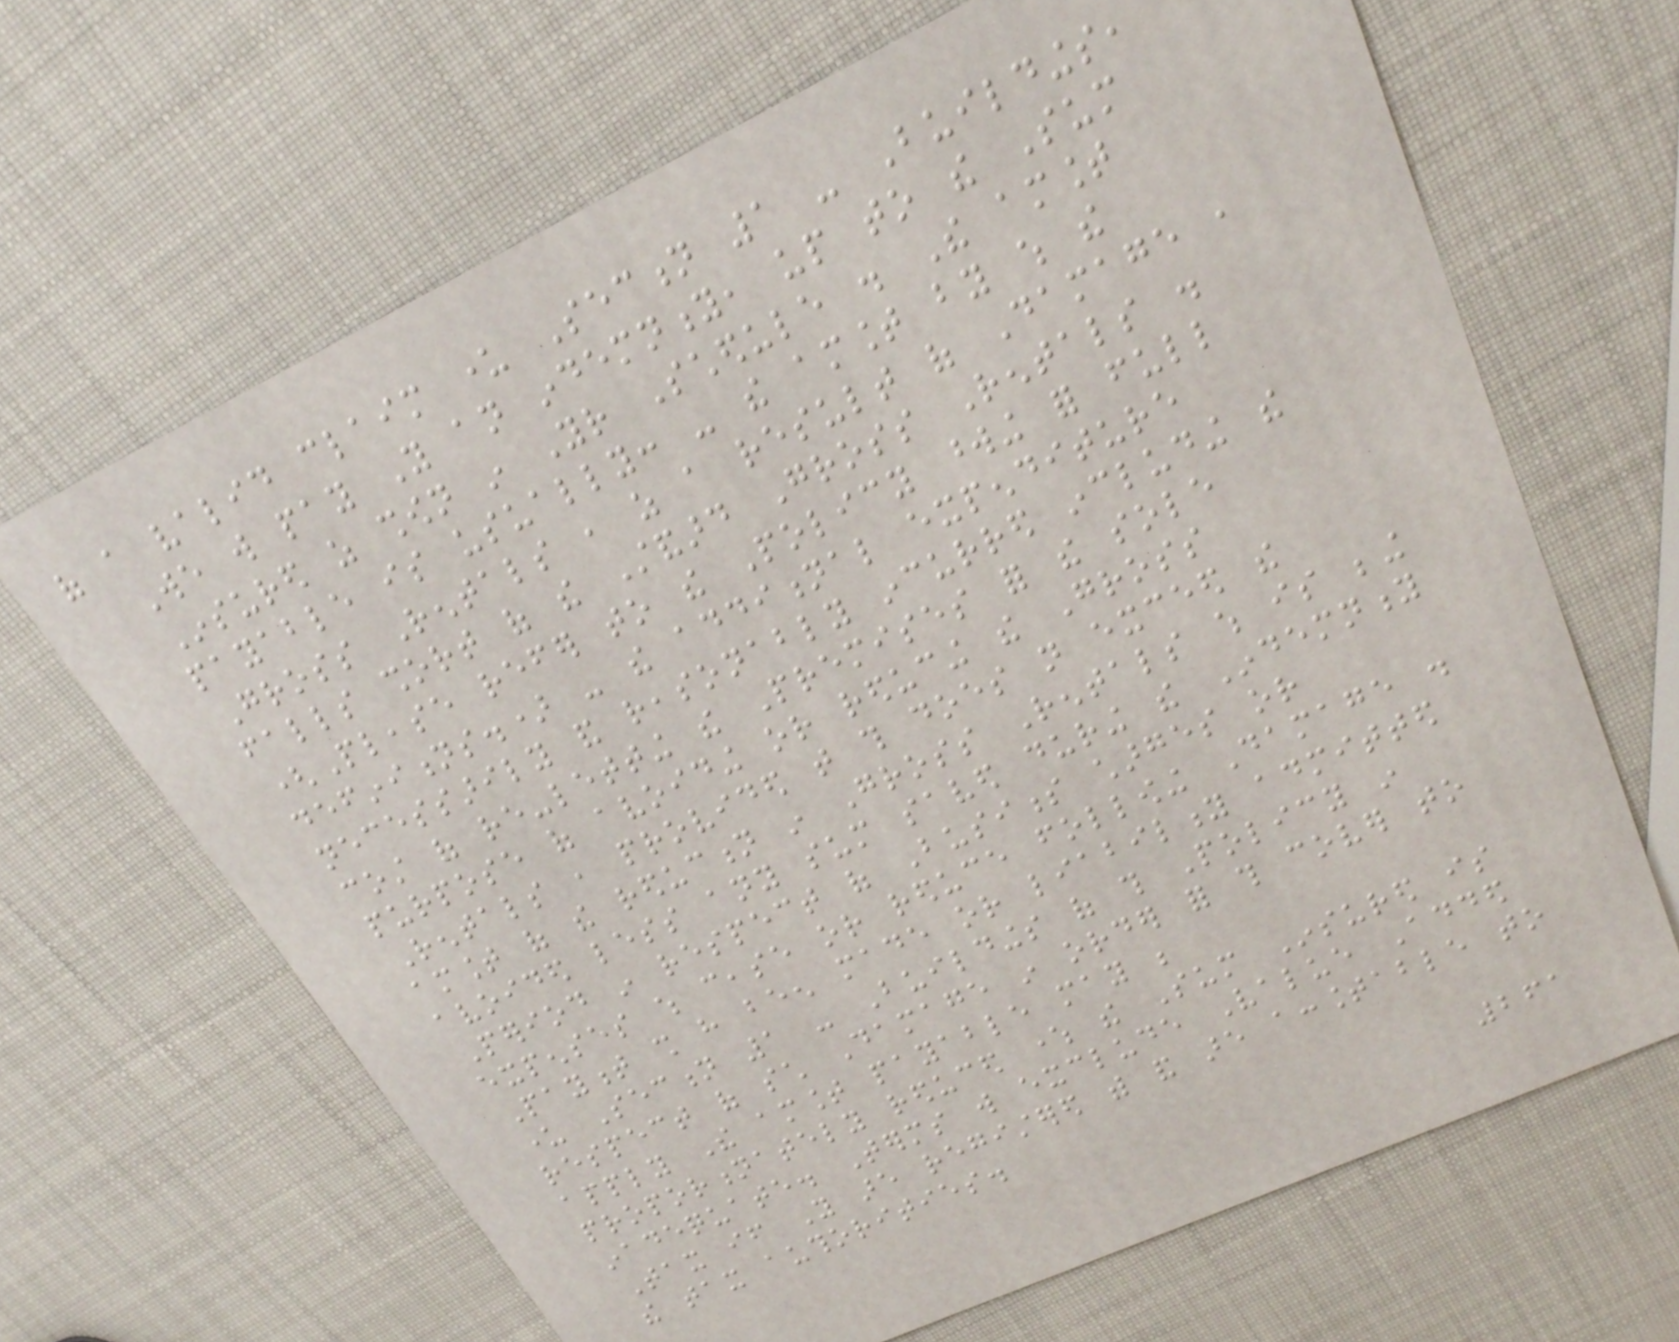of a valid claim under Section 1 - Buildings,
We will pay You an indemnity, up to the Sum
Insured as shown in Your Schedule . The amount
payable is usually: - the amount by which the
Gross Rentals , as a result of Damage ,
falls short of the Standard Gross Rentals .
(Please refer to the Policy wording for full
definitions.) - the additional expenditure
necessarily and reasonably incurred including the
cost of re-letting the Premises for the sole
purpose of avoiding or reducing the Gross
Rentals , provided that this does not exceed the
amount of the reduction in Gross Rentals which is being
avoided less any sum saved during the Indemnity
Period in respect of Business charges or
expenses which cease or reduce following Damage .
Payment shall have been made or liability admitted
under Section 1 - Buildings of this Policy in
respect of such Damage in order for this cover to
apply The amount payable may be
proportionately reduced where the Sum Insured is
inadequate. Terms will exclude Value Added
Tax if You are registered with and are accountable to
the tax authorities.
261
